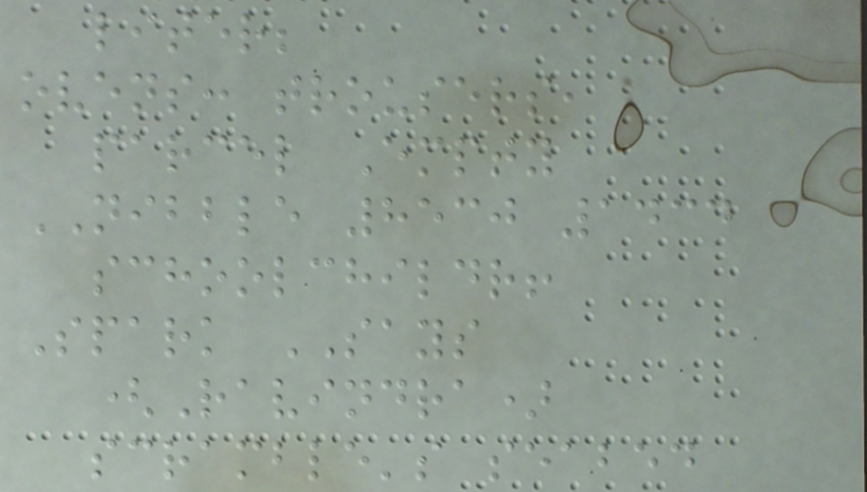liter;
ovens: trousers,
parcel Empty
NIBBLE 8530 1434
schoolchildr!
Spark SAYS
(Ravindra)
scramble's seabed
